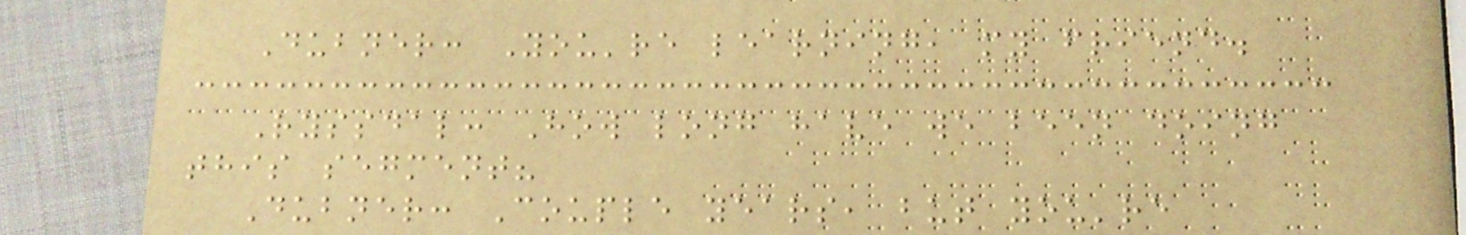Dubner: You're learning, my friend.
Ryssdal: How long have we been doing
this segment?
Dubner: Couple years, but you're
